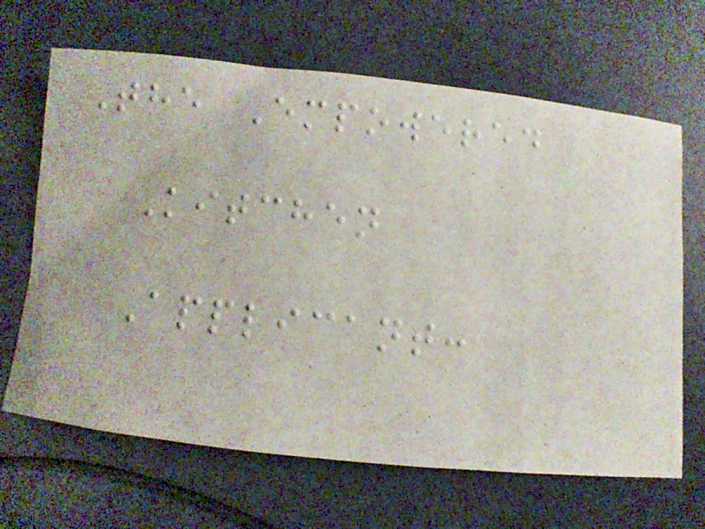The Empowered
Kitchen
Applicant:
